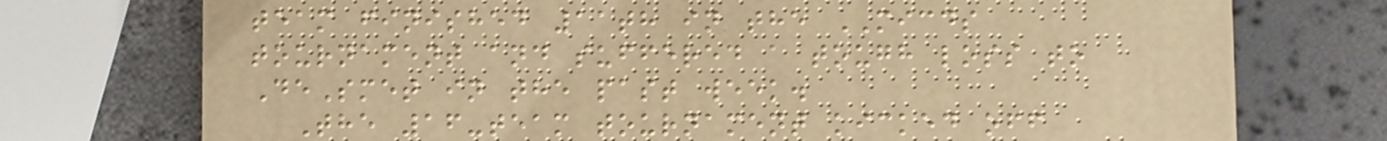team finished 11th in the MICDS
tournament and suffered a tough loss to
DeSmet in the past week.
The 16-team tournament kicked off
